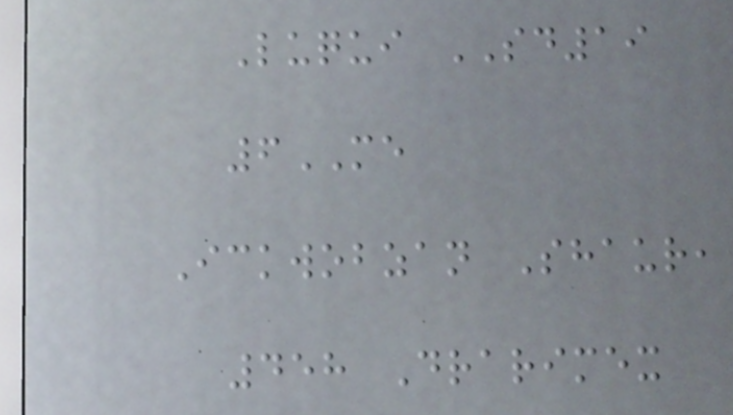Luqui SD19
6ME
Ickwobzan Shaur,
458 Drarimex
